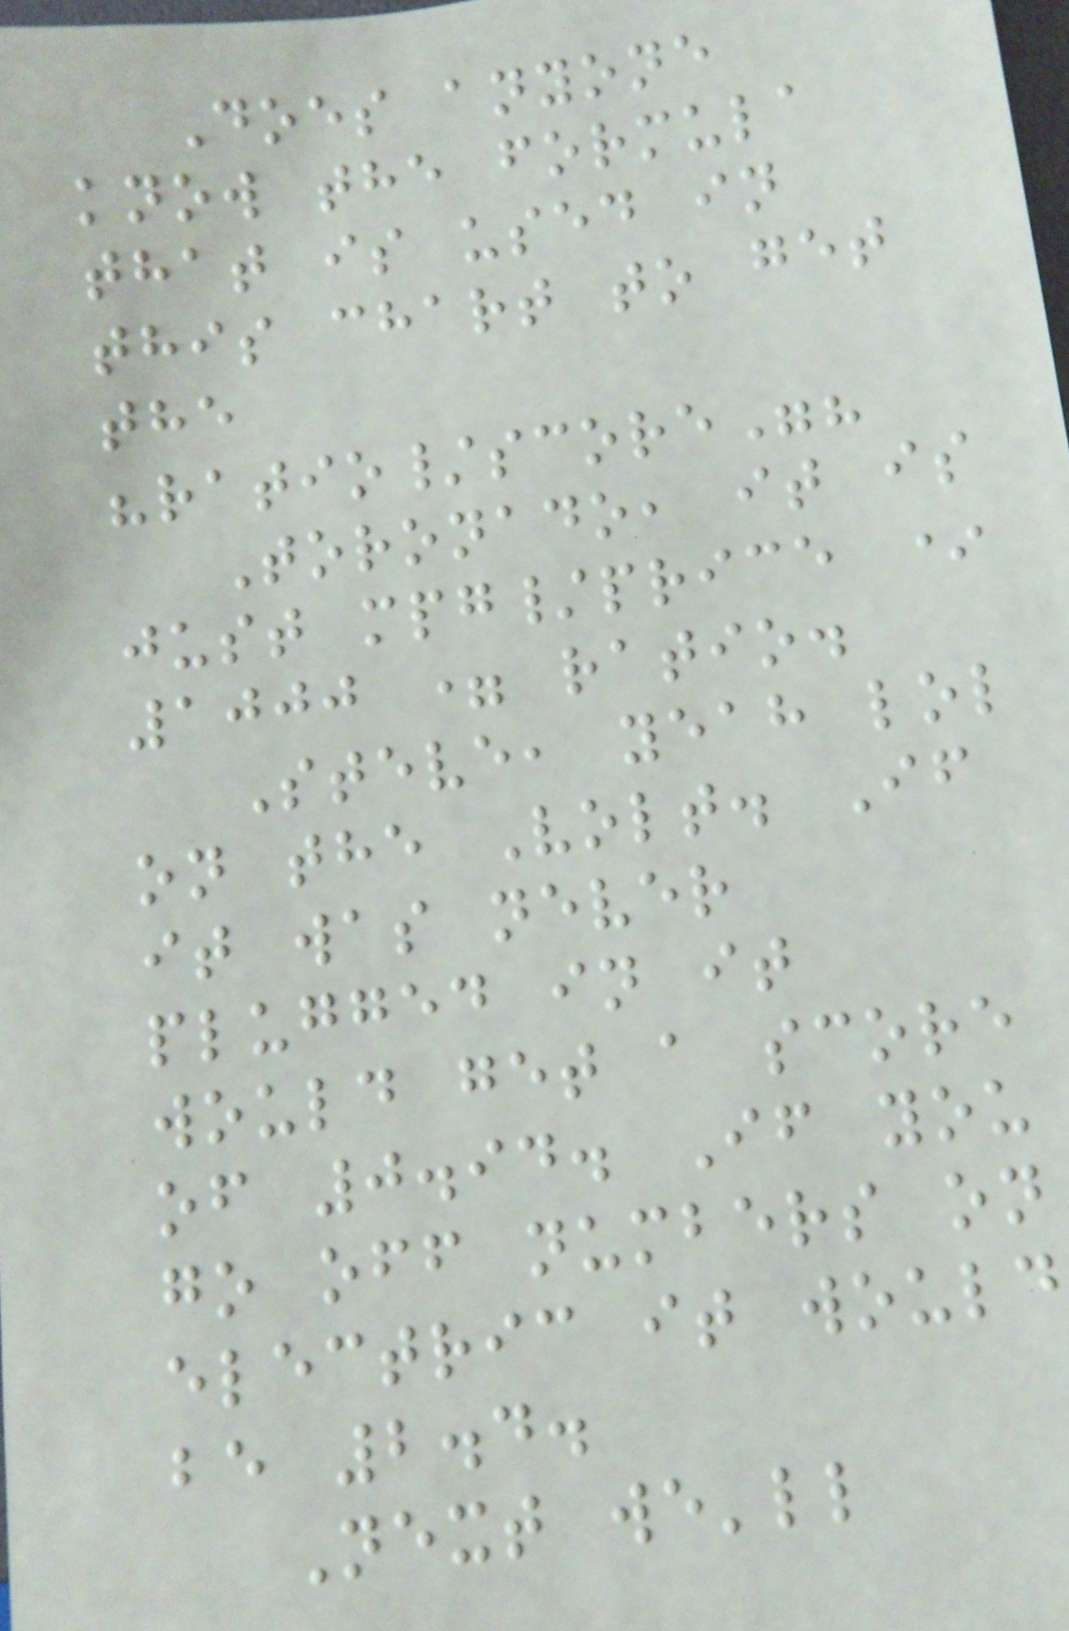Does anyone
know the formula
that is used in
this chart to get
the
"ratio/score"?
Toronado, it is
just mpg/price *
1000 = ratio.
Steve, yeah lol
on the Volt. If
it was never
plugged in it
would get a score
of 0.94. If you
go off numbers on
electric it would
be 2.4.
Next we'll
